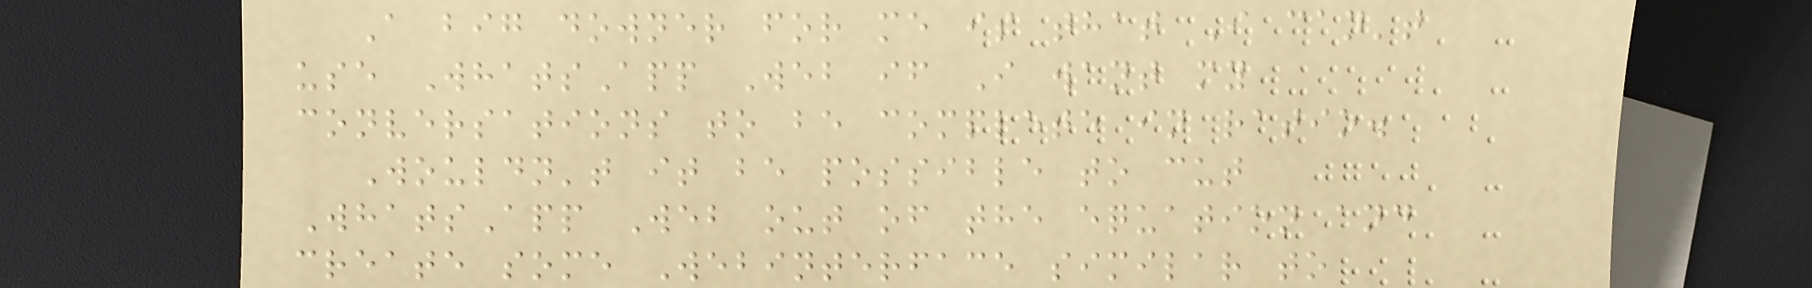A big downer for me is that I can't
use WhatsApp Web if I want my
conversations to be complete in ratio.
Wouldn't it be possible to cut
WhatsApp Web out of the equation and
create some Webinterface similar to
